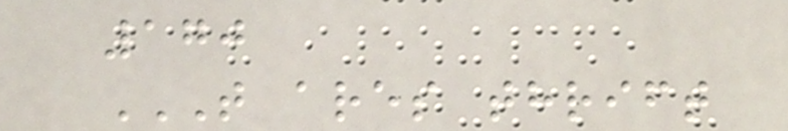170
T ARES THRIFT
